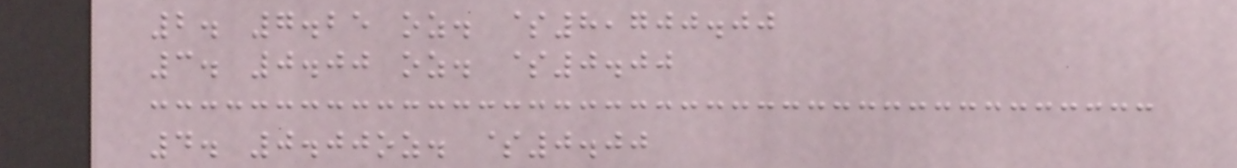2. 7.25 oz. $8,700.00
3. 0.00 oz. $0.00
4. 0.00oz. $0.00
